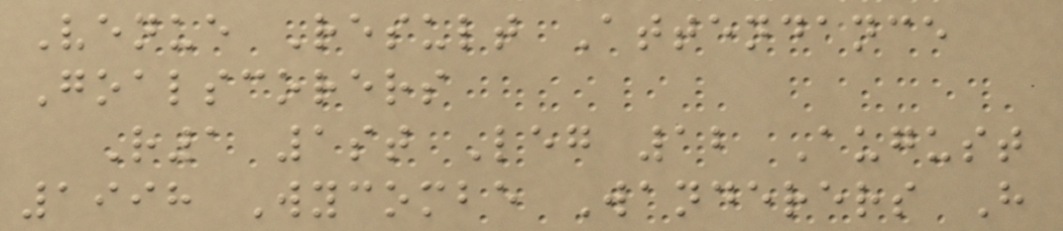Venue Result Attendance
Goalscorers
R1 1st Leg 12 August
1998 Wycombe Wanderers H
